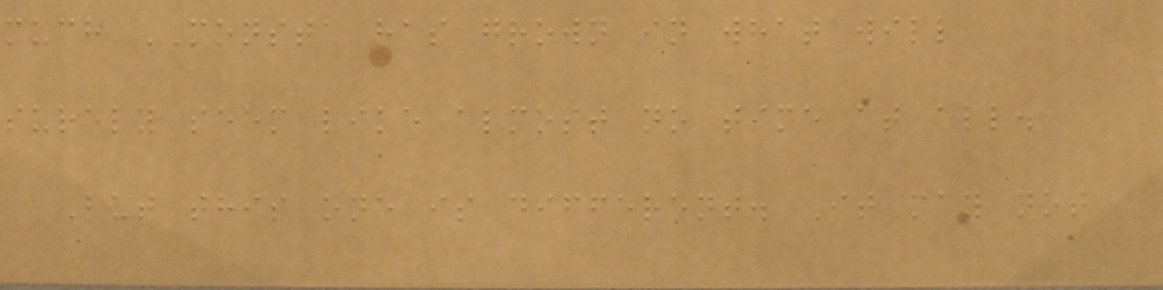much MONSTA has grown in what will
surely seem like almost no time at all.
But this one is different. It may not
